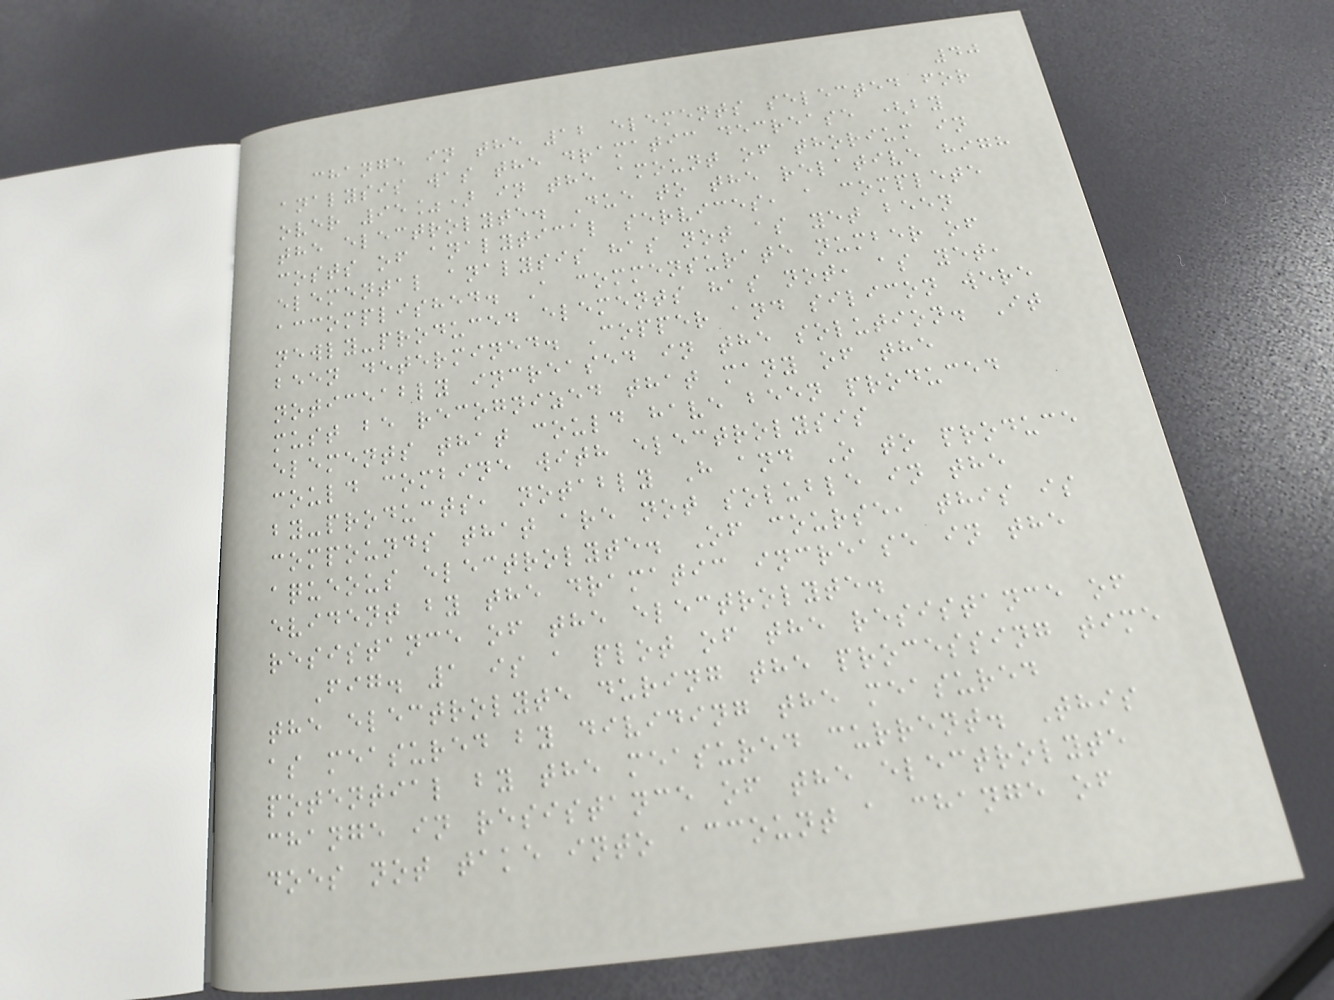40
change in the 12 elements selected for
analysis was the dramatic decrease (by
over 95%) in the amount of thorium in
the electrolyte. Due to the relative high
costs of analytical services, a complete
elemental analysis has not as yet been
accomplished. A commensurate number of
newly-produced elements has not, as yet,
been determined. Copper and silicon were
noticeably increased in the solution. It
must be recognized that many of the
elements that could have been produced
could combine with electrolysis
by-products, notably H and O to produce
compounds that are not soluble in the
aqueous electrolyte. Of course, this is
evident by the dramatic increase in the
resistance of the electrolyte.
Fig. 1 is a plot of the resistance of
the electrolyte during the processing time
as measured by dividing the measured
potential by the measured current. This
change in resistance of the electrolyte
does not take into account a change of
